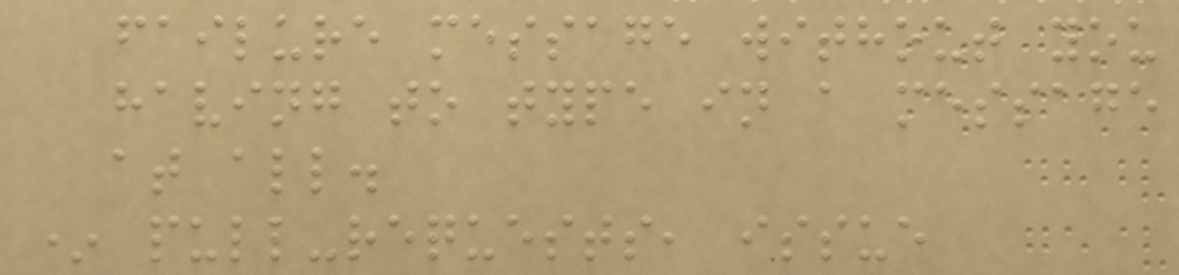failure message without you
having to type in a message
at all.
* pull-requests, issue
